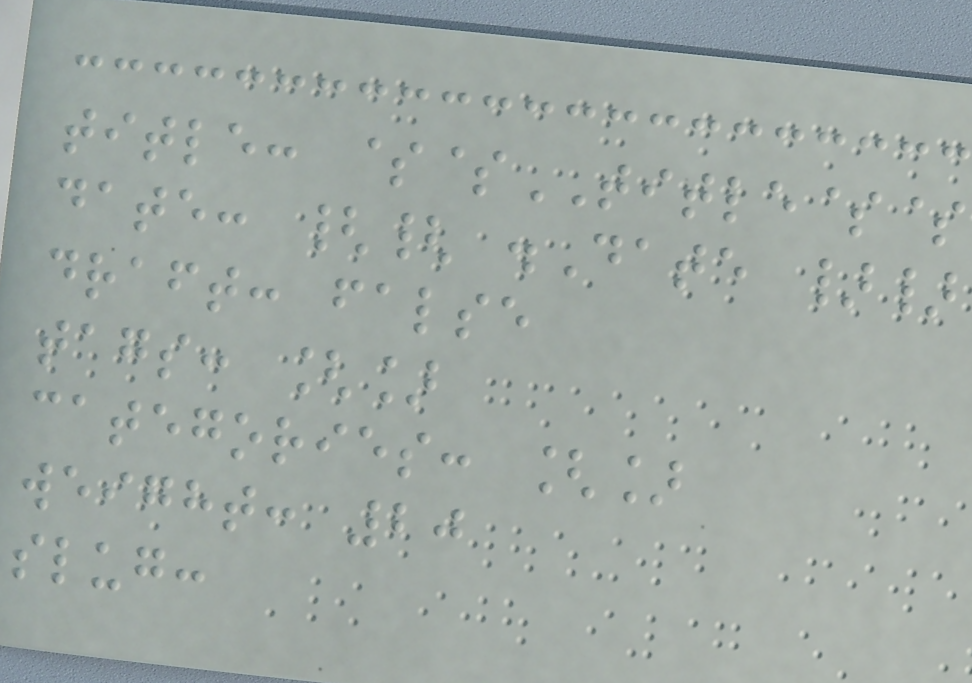title: $$TITLE$$
date: {{ .Date }}
draft: false
tags: []
categories: []
weight: 20
slug:
